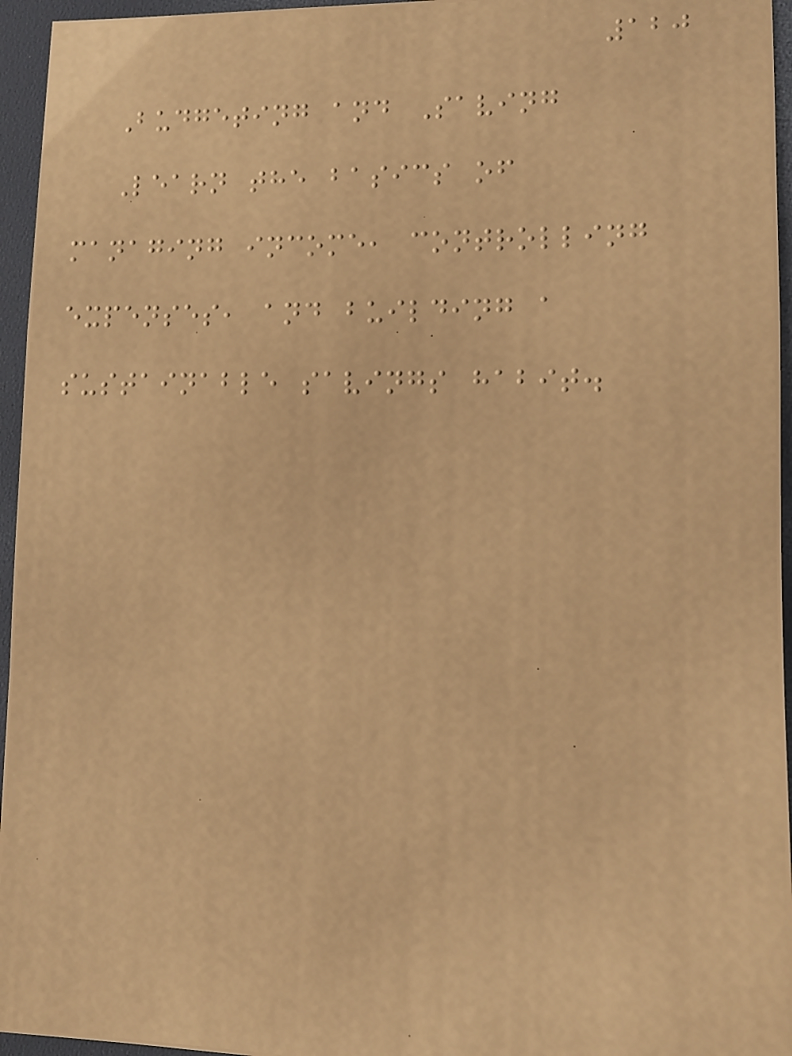120
Budgeting and Saving
Learn the basics of
managing income, controlling
expenses, and building a
sustainable savings habit.
